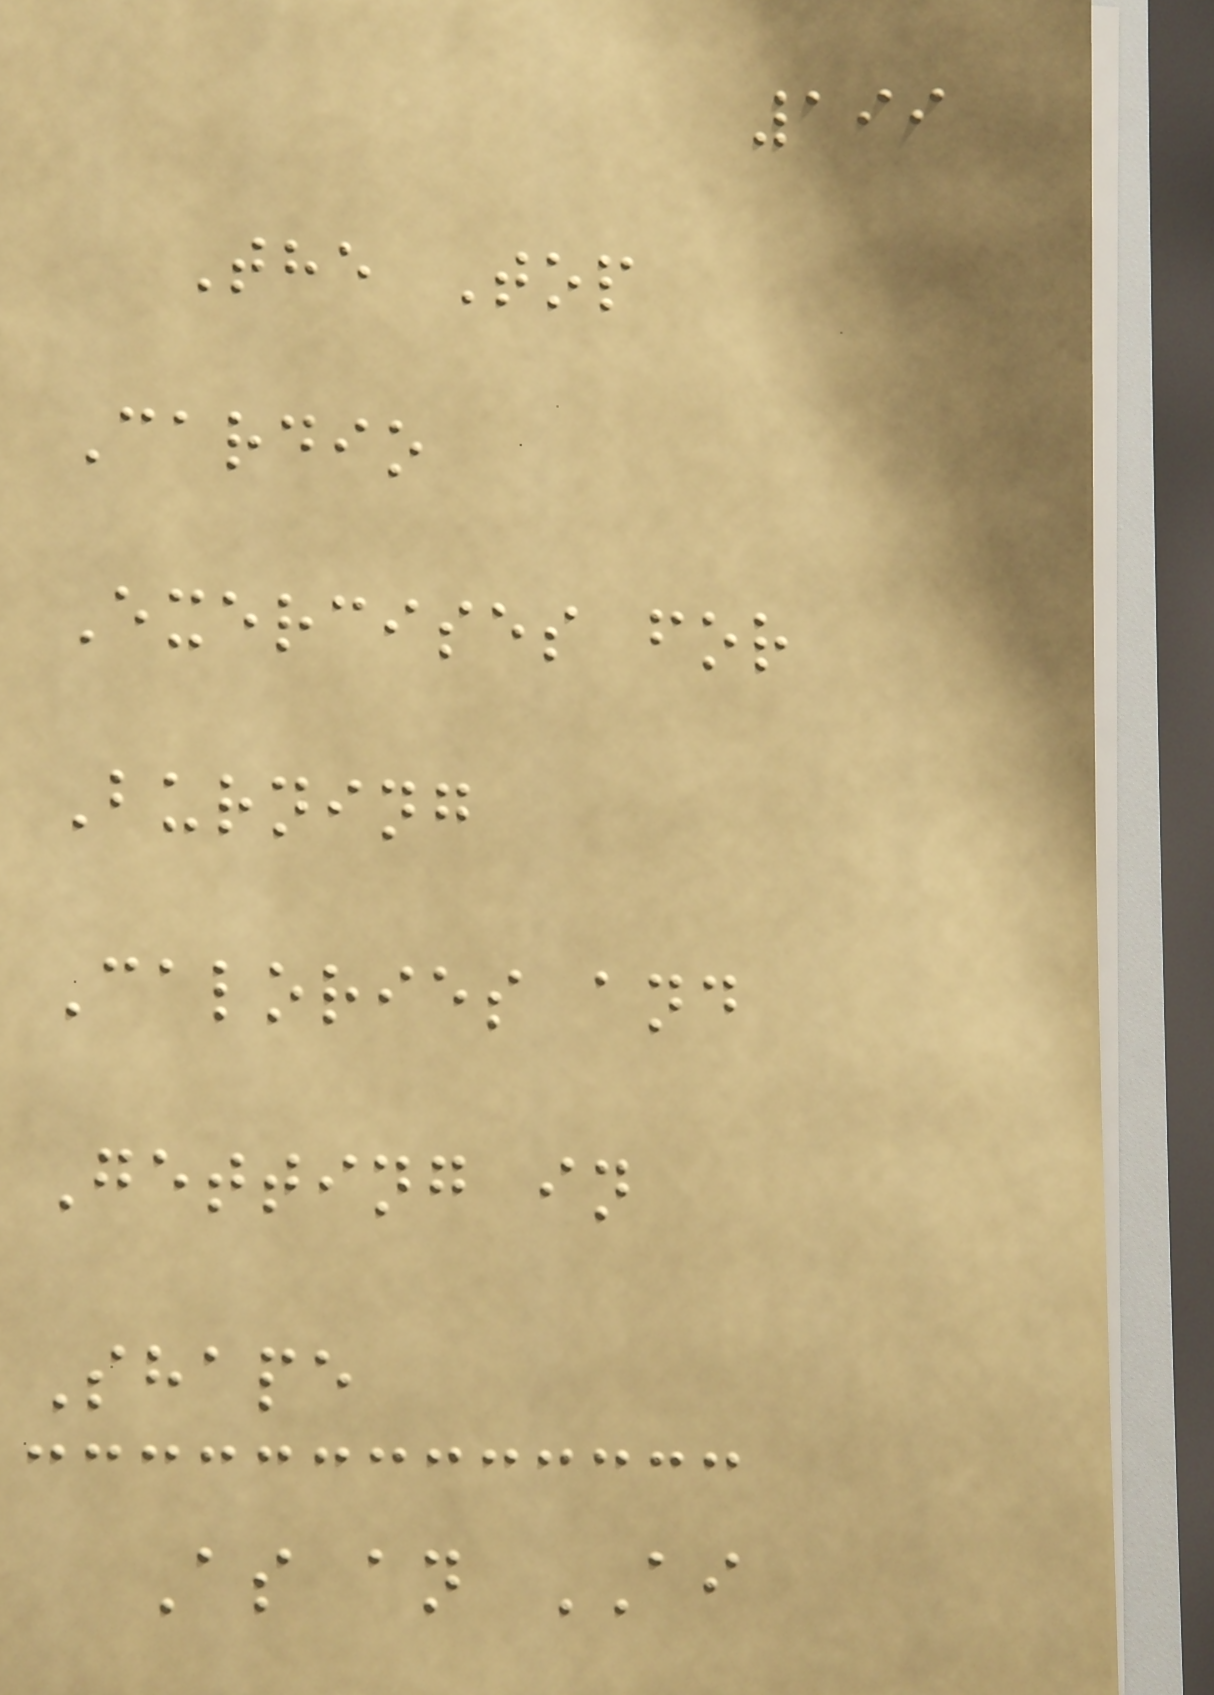199
The Top
Cardio
Exercises for
Burning
Calories and
Getting in
Shape
As an AI
